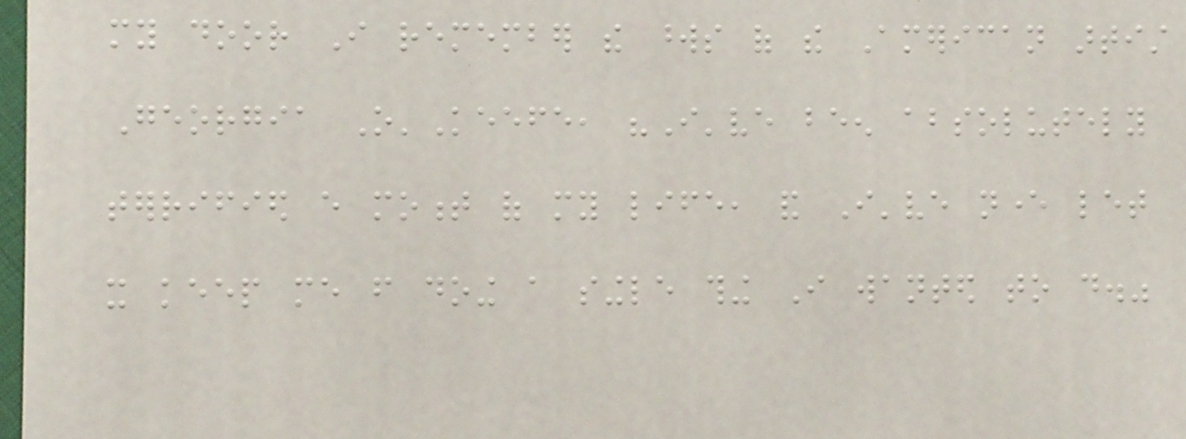my door I remember the words of the American artist
Georgia O'Keefe, "I've been absolutely
terrified every moment of my life, and I've never let
it keep me from doing a single thing I wanted to do."
